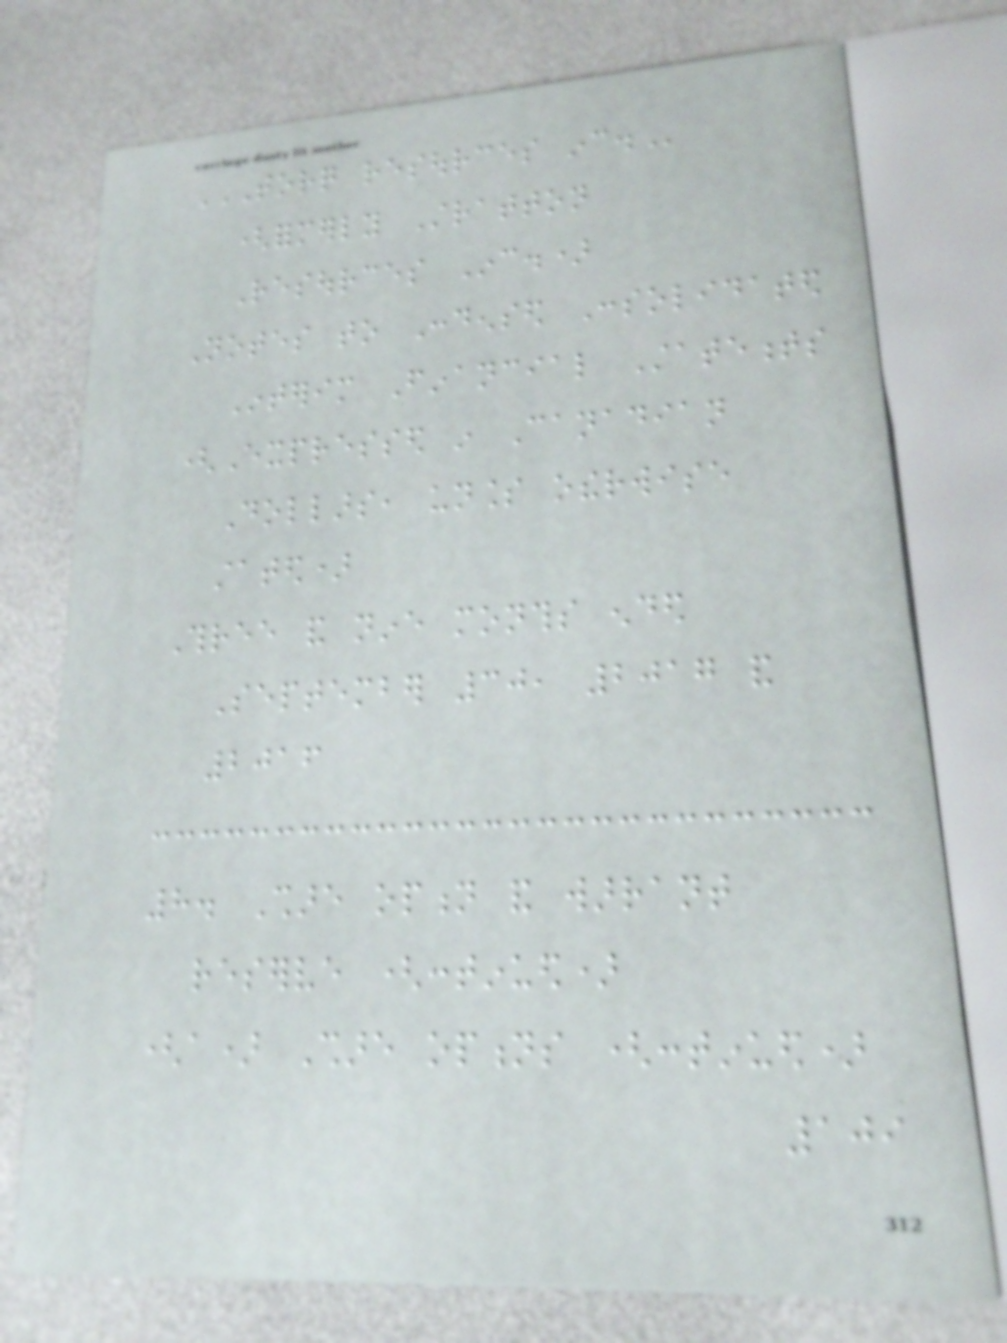TORQ RESOURCES INC.
(formerly Stratton
Resources Inc.)
Notes to Condensed Consolidated
Interim Financial Statements
(Expressed in Canadian
Dollars, unless otherwise
stated)
Three and nine months ended
September 30, 2017 and
2016
8. Share option and warrant
reserve (continued)
(a) Share options (continued)
109
